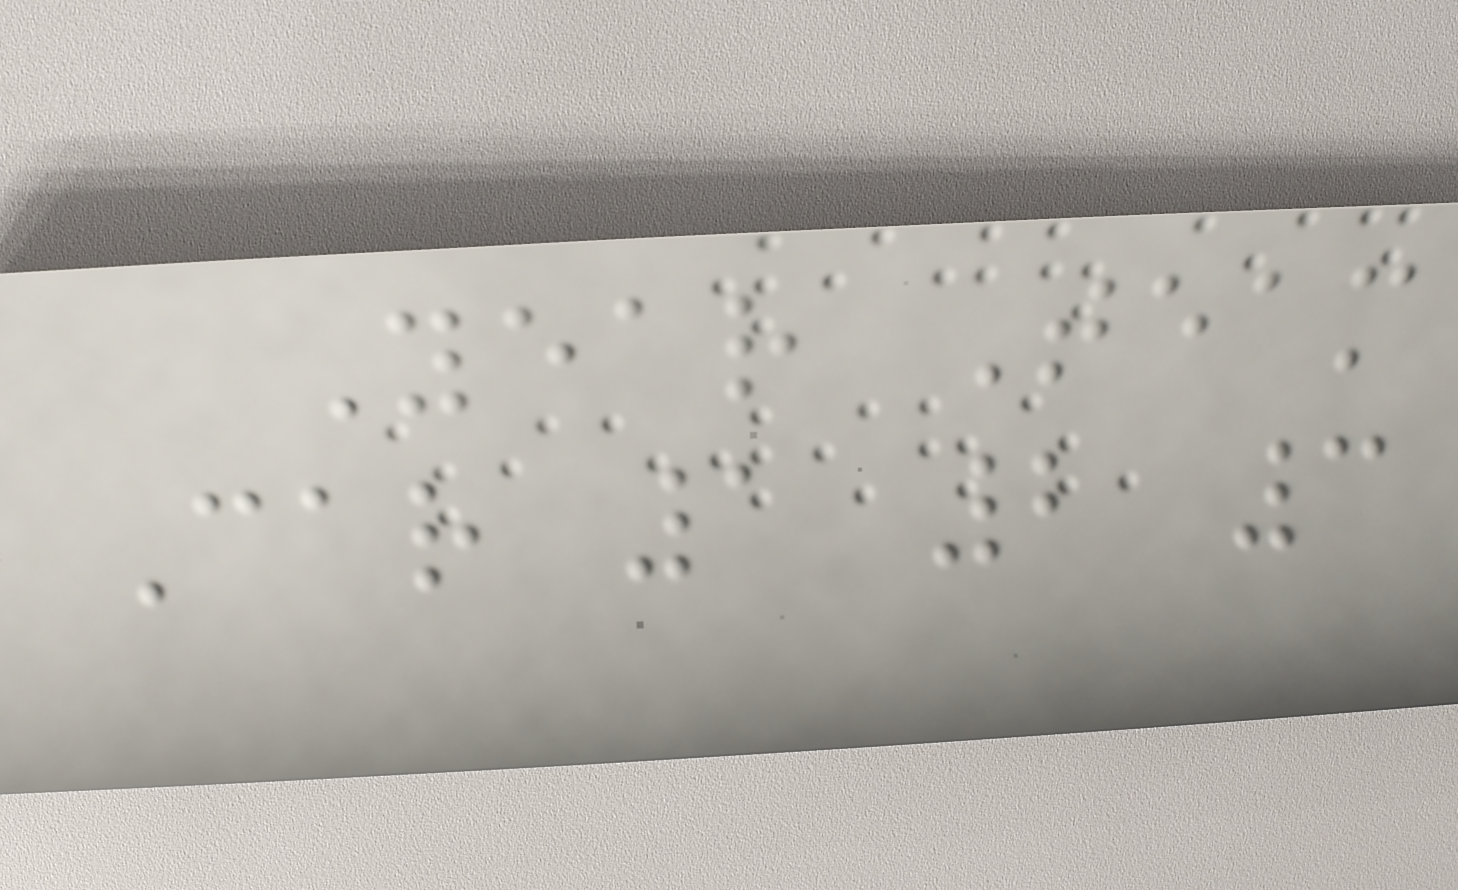Year Team
Car 1 2 3
